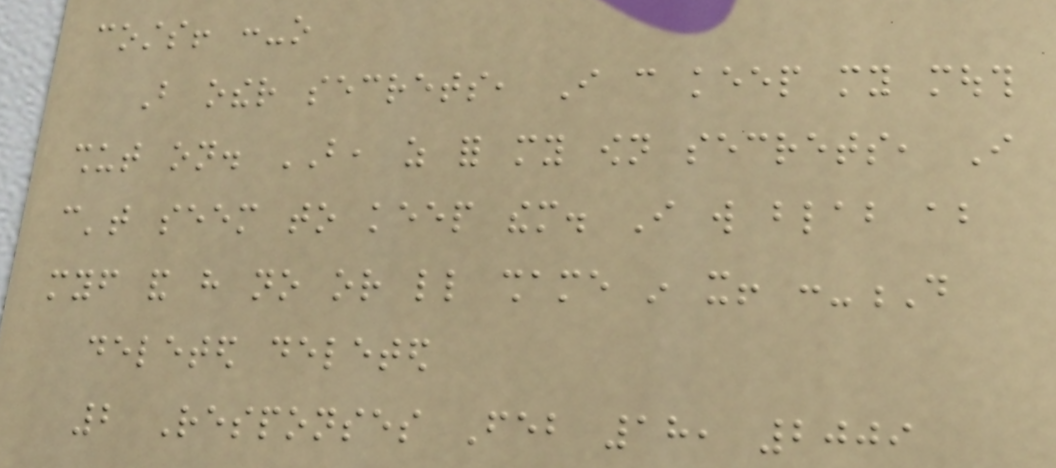costs! :-o
But other secrets, I can keep my mouth
shut on. BUT, as for my own secrets, I
can't seem to keep them. I will blab about
myself and have no or little shame in it! :-D
deleted deleted
2 Responses Feb 18, 2009
